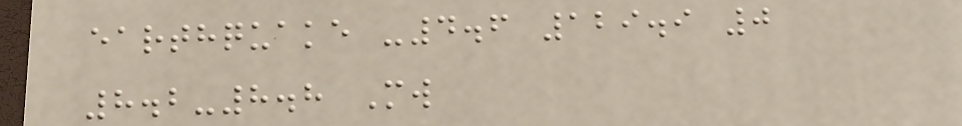earthquake -4.6 129.9 0
8.2-8.8 Mw
